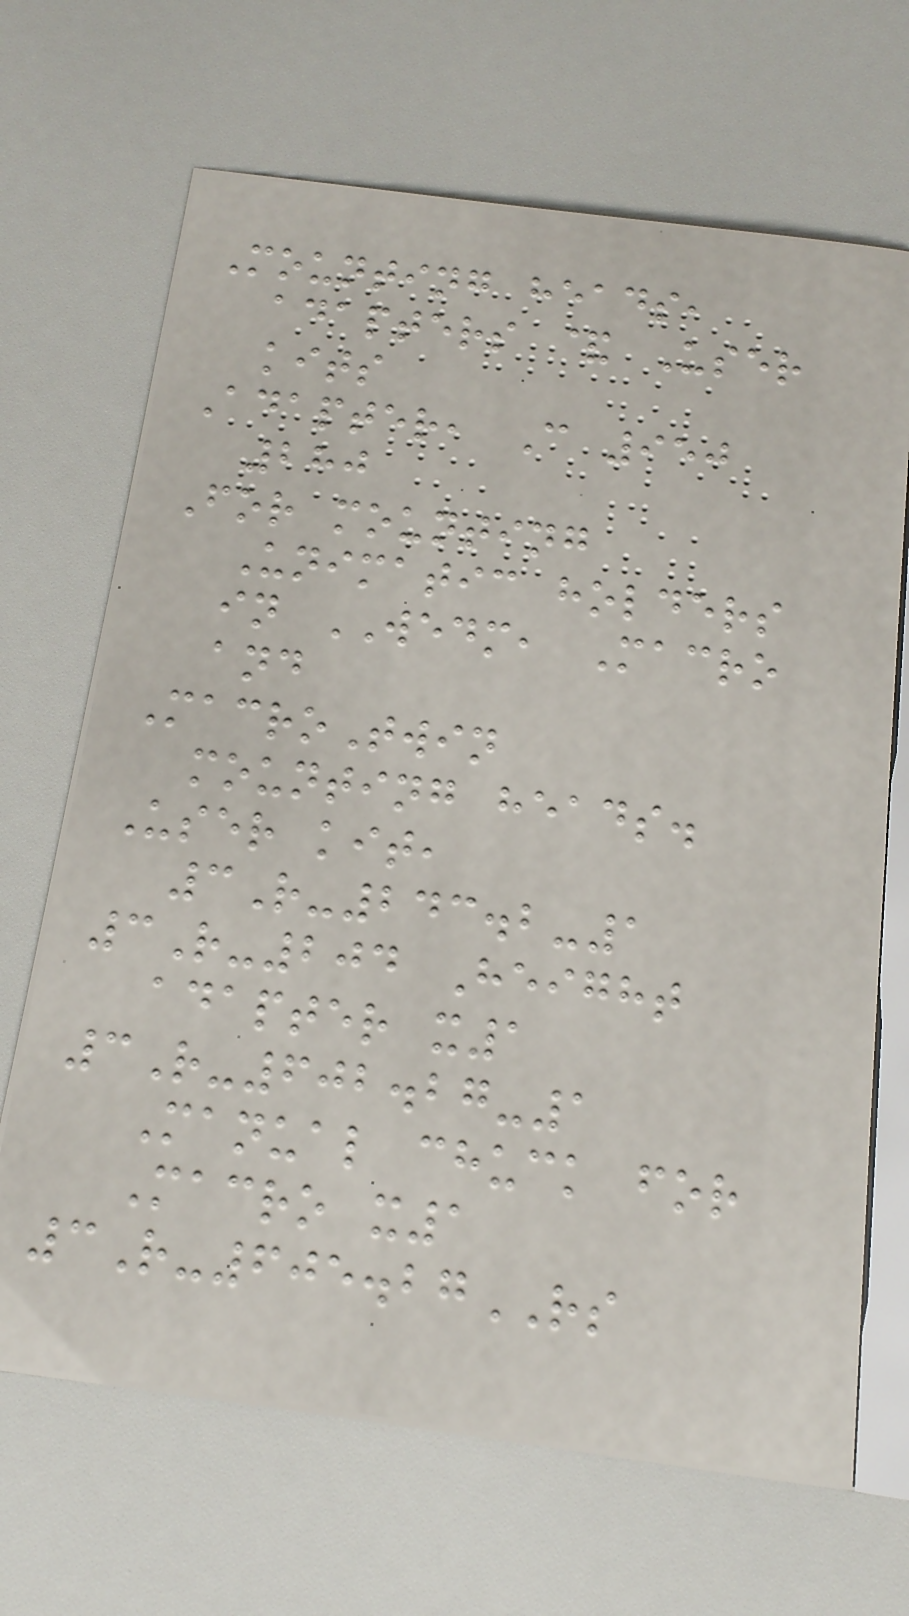Mounting heads,
adapters & User
kits
Adapter, C 950
280
For mounting
Unimatic holders
in WEDM, Macro
and
MacroTwin
mounting heads.
User kit,
3R-243.2-1
3R-204 Height
adapter x1
3R-602.27-1
Manual chuck for
Macro x1
3R-605.27RS
